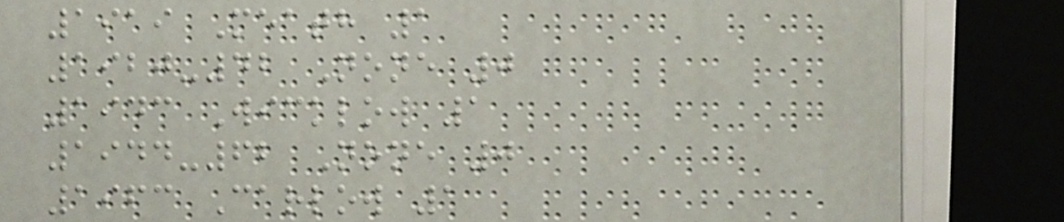1919 Meath 1
1920-42 None 0
1943 Wicklow 1
1944-62 None 0
1963 Carlow 1
